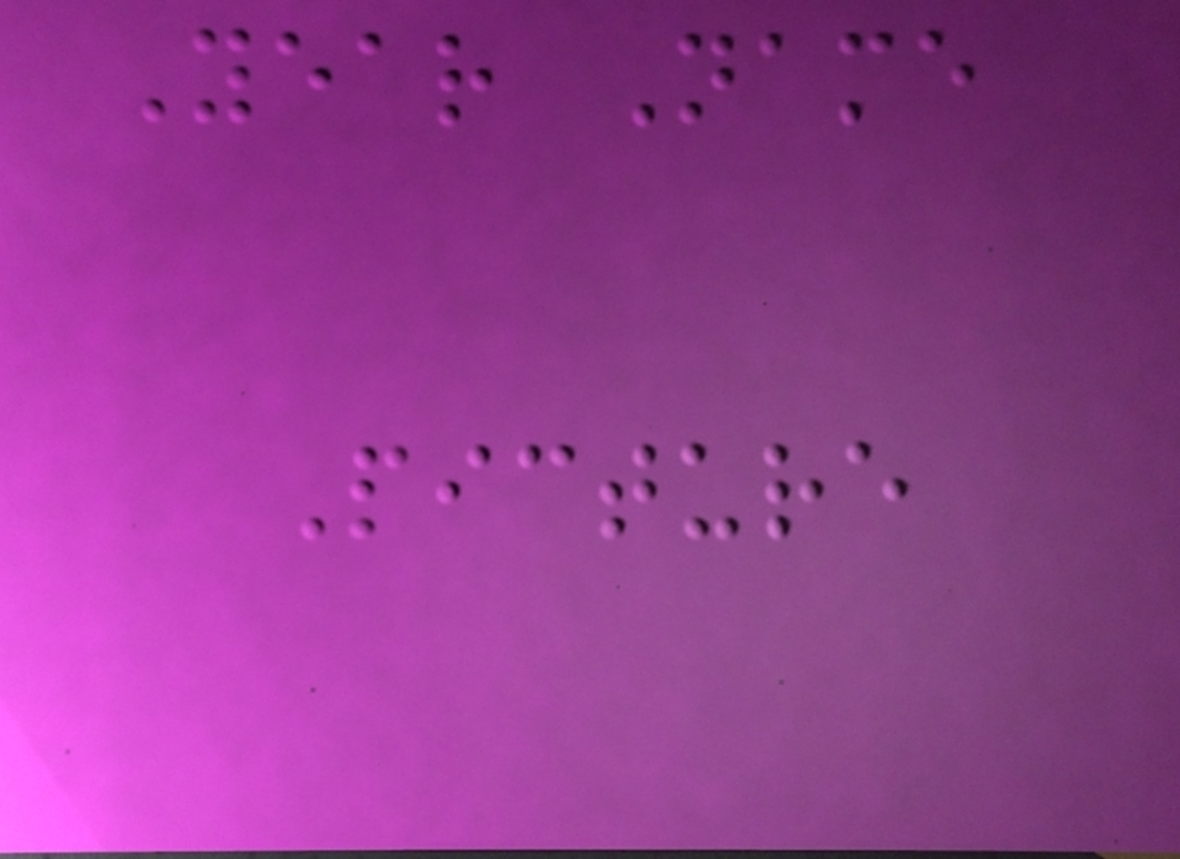Year Name
Picture
